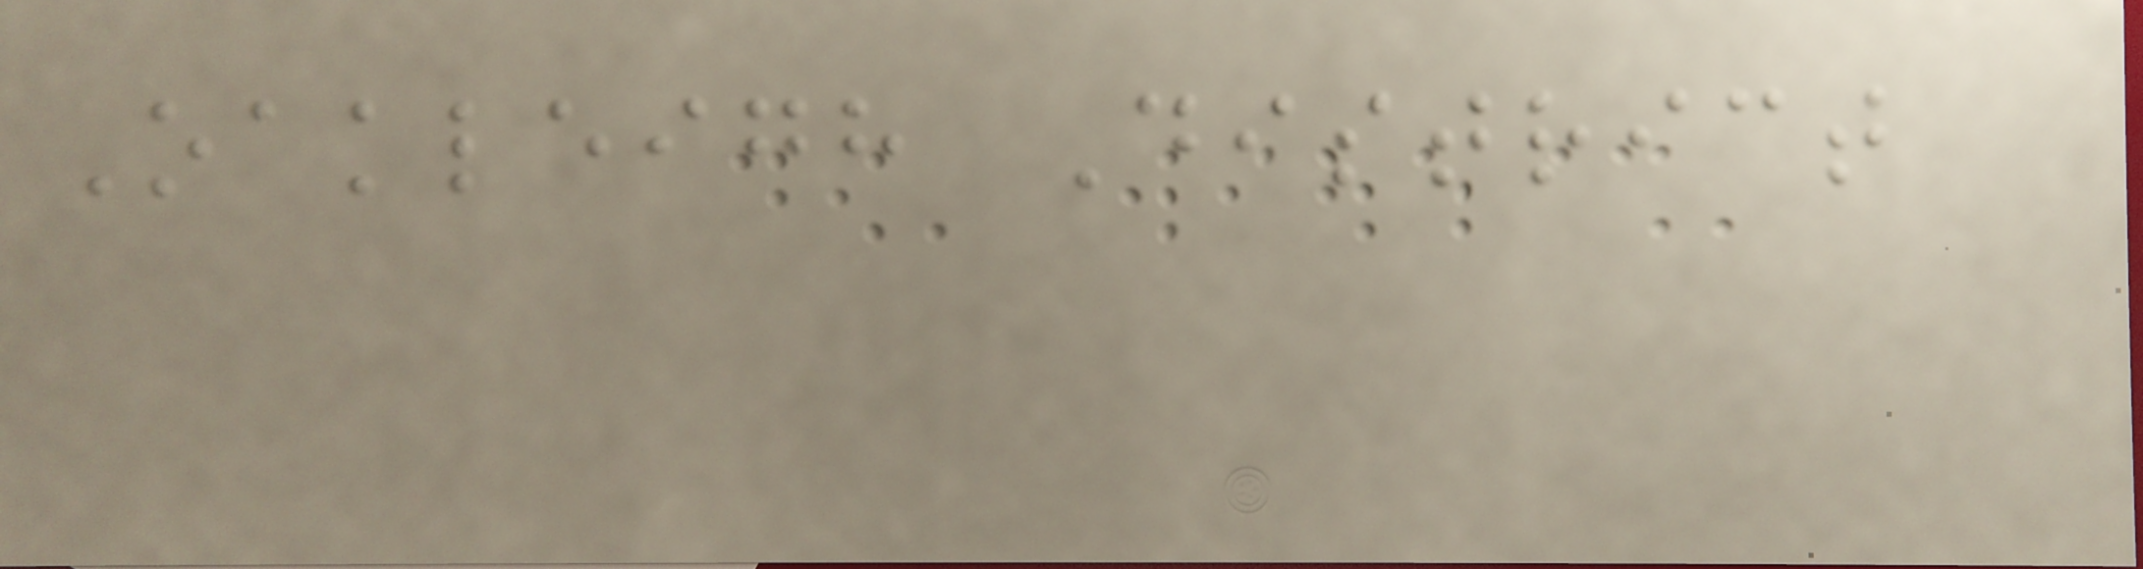Oakleigh District
